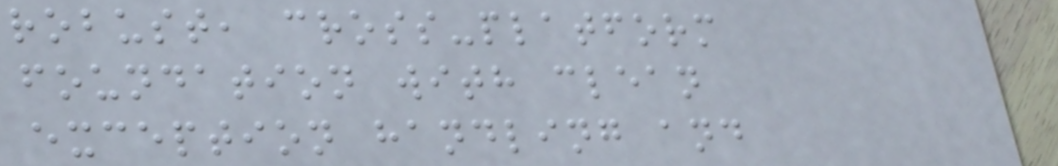robust, cross-platform
foundation with clean
exception handling and
